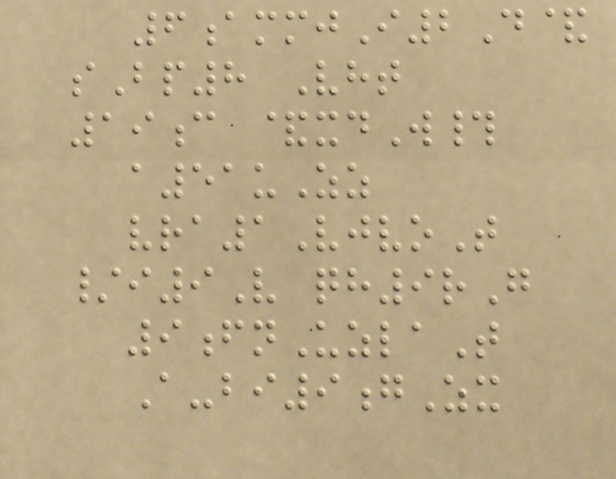6ammjI2D&
sBp8 Vht
19c &xdW#
a51uZz
vra1VjvoT
/i9V qh9rG
9fnUzlaT
A-bi9gZx
